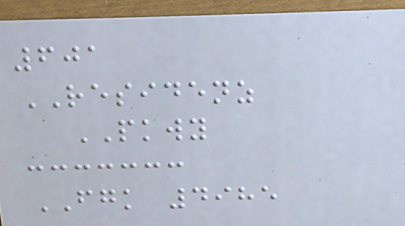601
RESIDENZ
PKWY
FGK 4985
